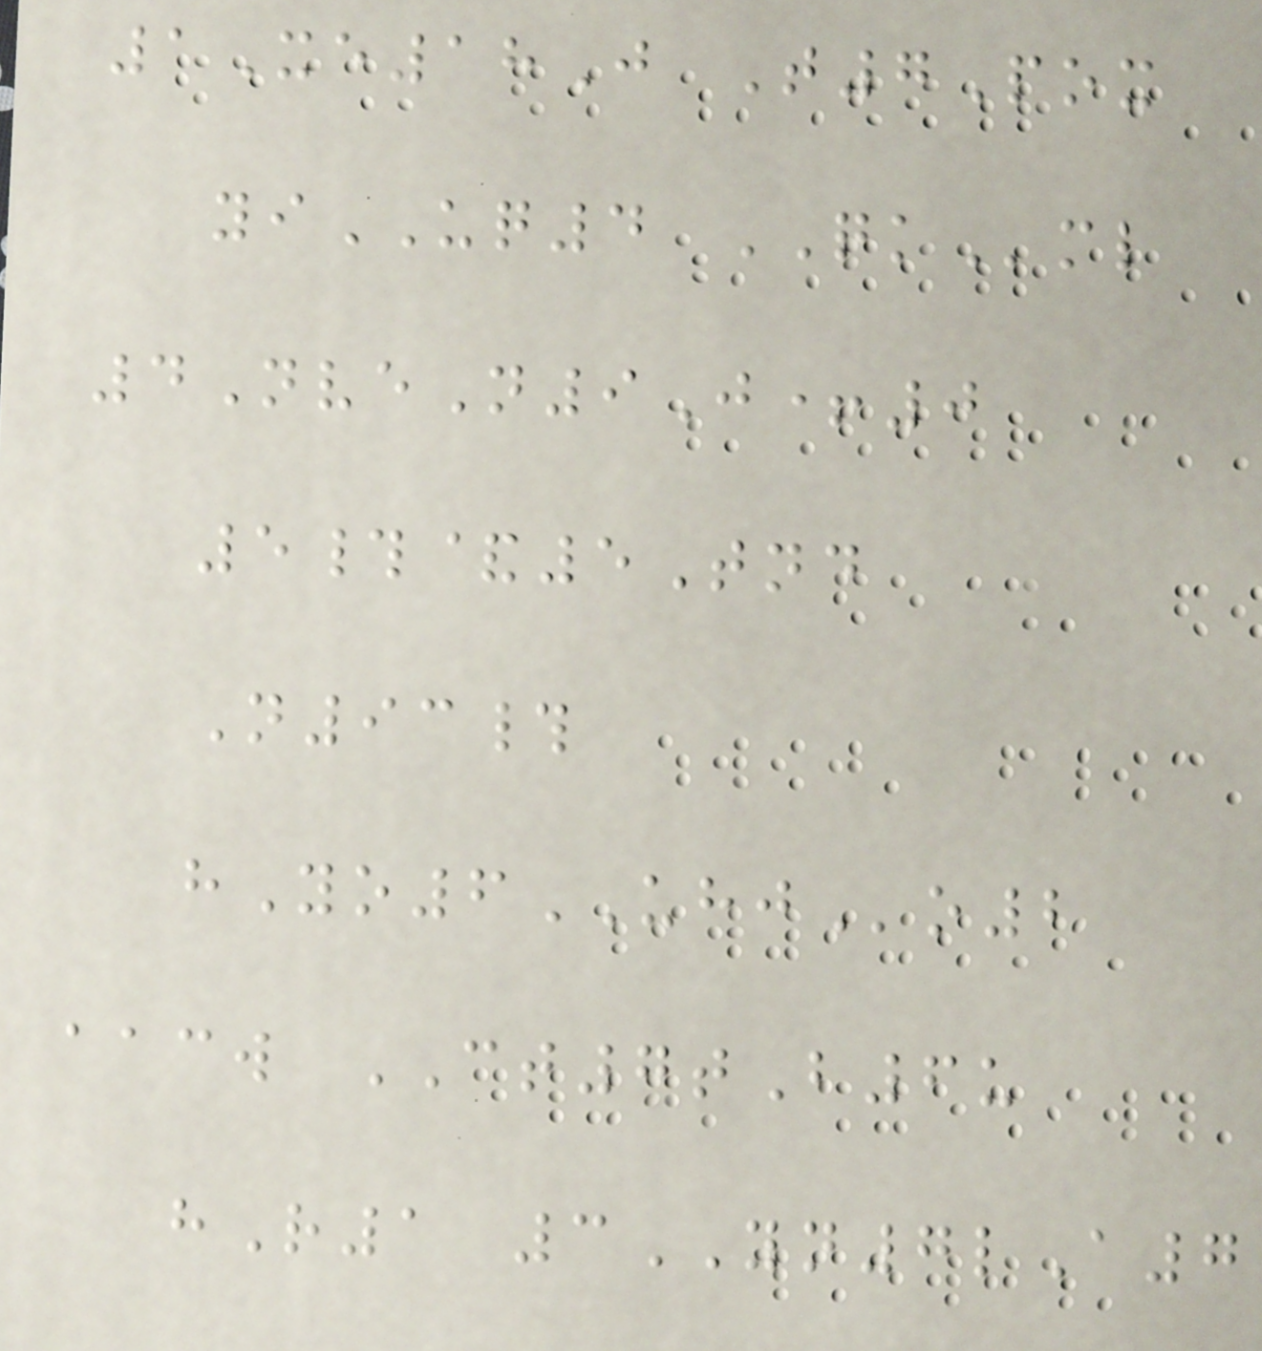1Xe18J T7Pox
yiUQ4 QKml
4NveN9J+0
5#&5Tnd
N93#
hYo6UHJo2
aacw CT7tB6u
hR1 3YN7lA7
